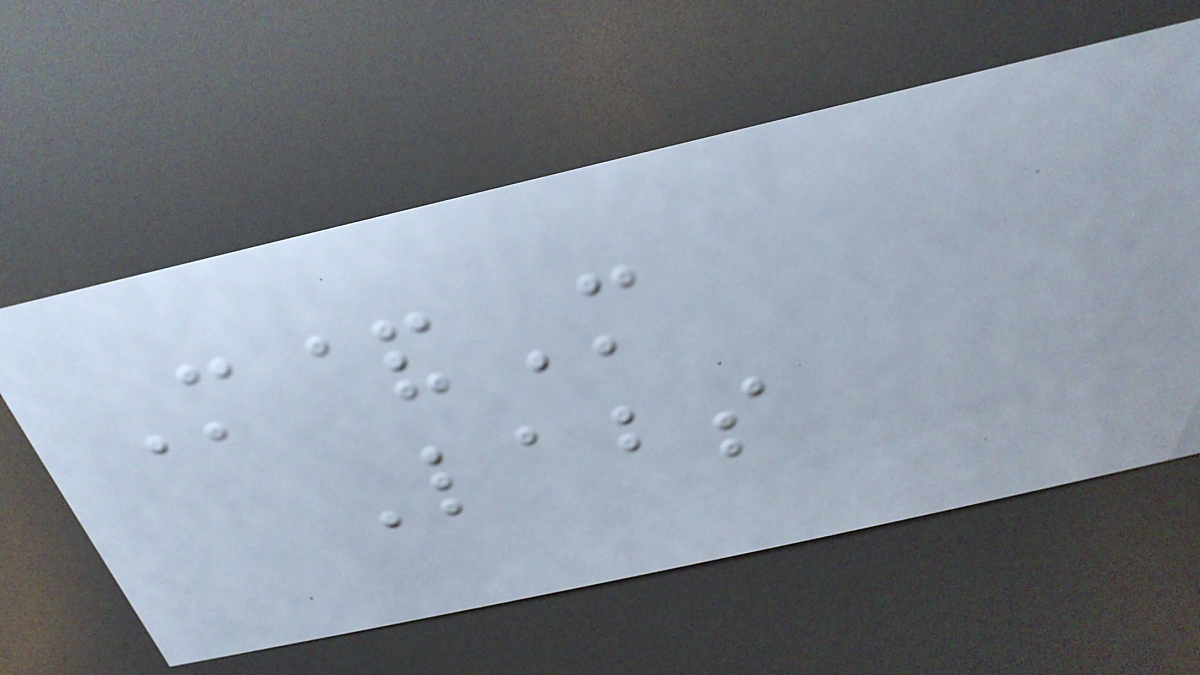M&M
Labs
